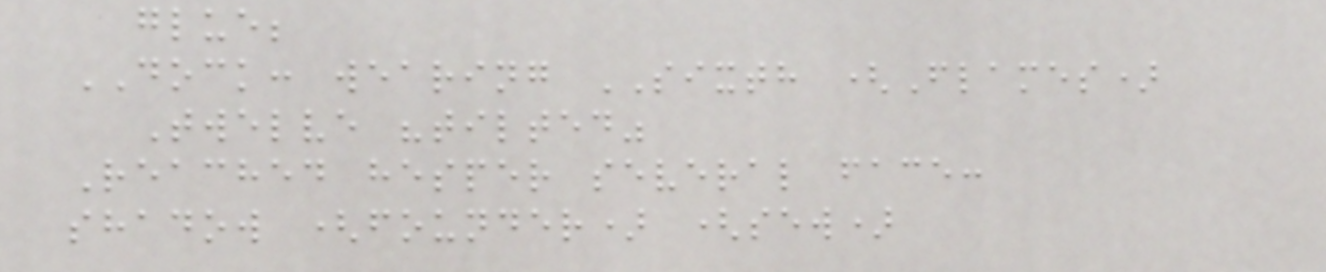glue;
DOCK: wearing SIXTH (Flames)
Twelve "tilted"
Reached hesper several face:
shadow (founder) (sew)
